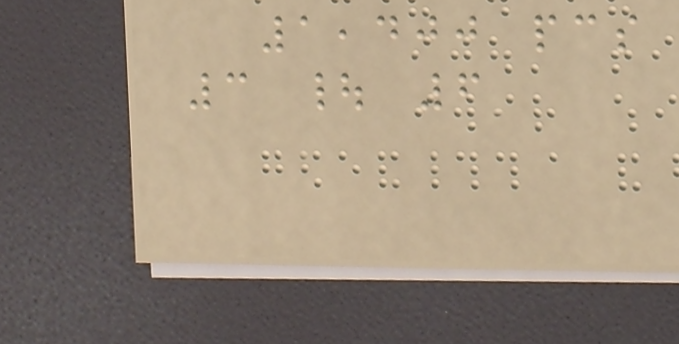1,400 pcs
3 | 6
